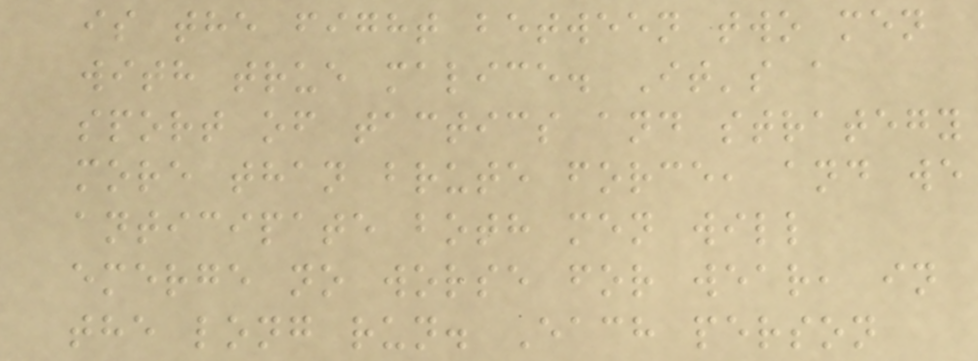is the fight between two men
with true malice. It's a
sport of tactics and strategy
more than brute force, and we
anticipate both men will
emerge no worse for wear, in
the long run. Each person
